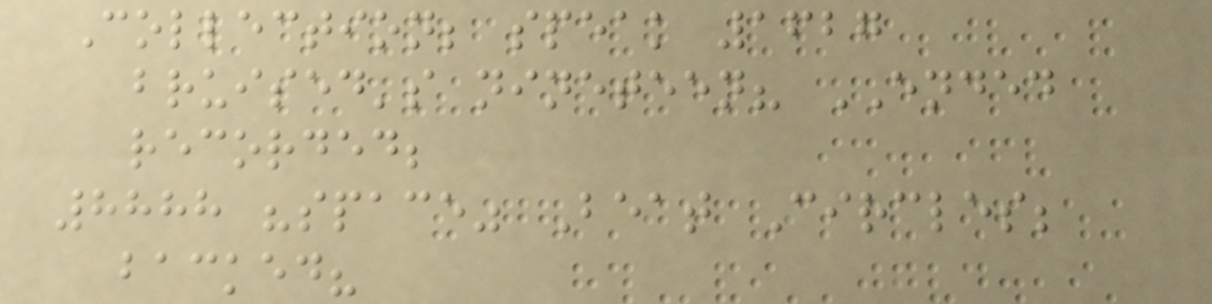Collection; speak 1627
bruised's nineteen? ENDED
recorded;
8888 "space" Beat Circles;
backed?
